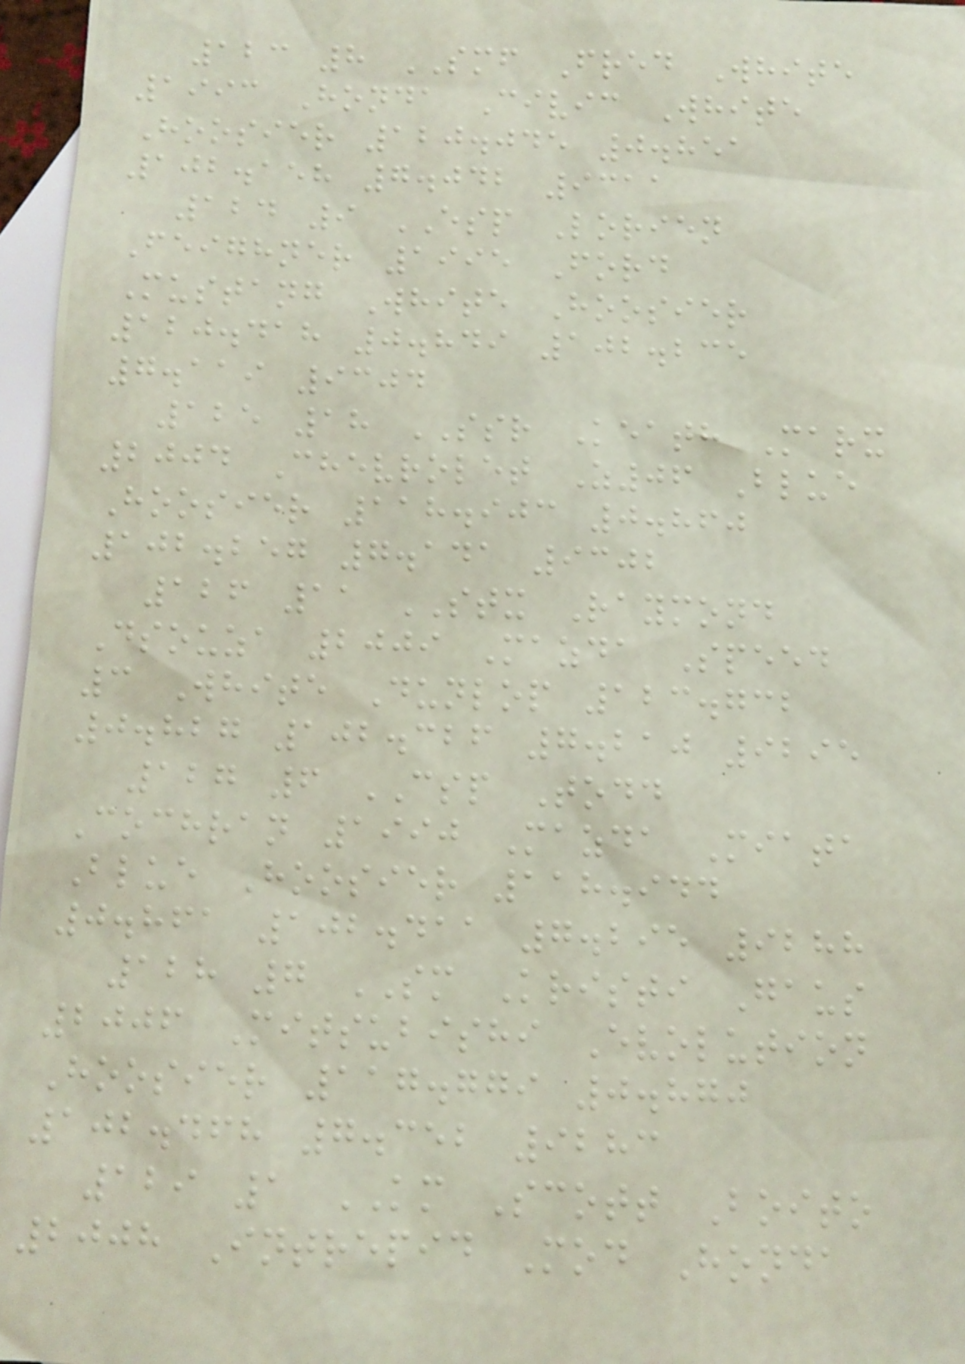123 8 SMF Fred White
1993 Honda Civic White
Hoosier 120.045 0.851
102.158 7.042 9311
124 9 ESP Lorien
Feighner 1995 Ford
Mustang White Hoosier
120.418 0.849 102.235
7.119 9304
125 18 SSR Keath Marx
2004 Chevrolet Z06 Blue
Hoosier 118.903 0.860
102.257 7.141 9302
126 11 STX Raymond
Dsouza 2009 Mazda Speed
3 White Dunlop 123.732
0.827 102.326 7.210 9295
127 6 CSP Todd
Cochran 1990 Mazda Miata
Blue Hoosier 118.944
0.861 102.411 7.295 9288
128 7 SM Kristi Gaus
2006 Mitsubishi Evolution
Hoosier 117.779 0.870
102.468 7.352 9283
129 1 KM Scott Boito
2008 Intrepid Mod Honda
